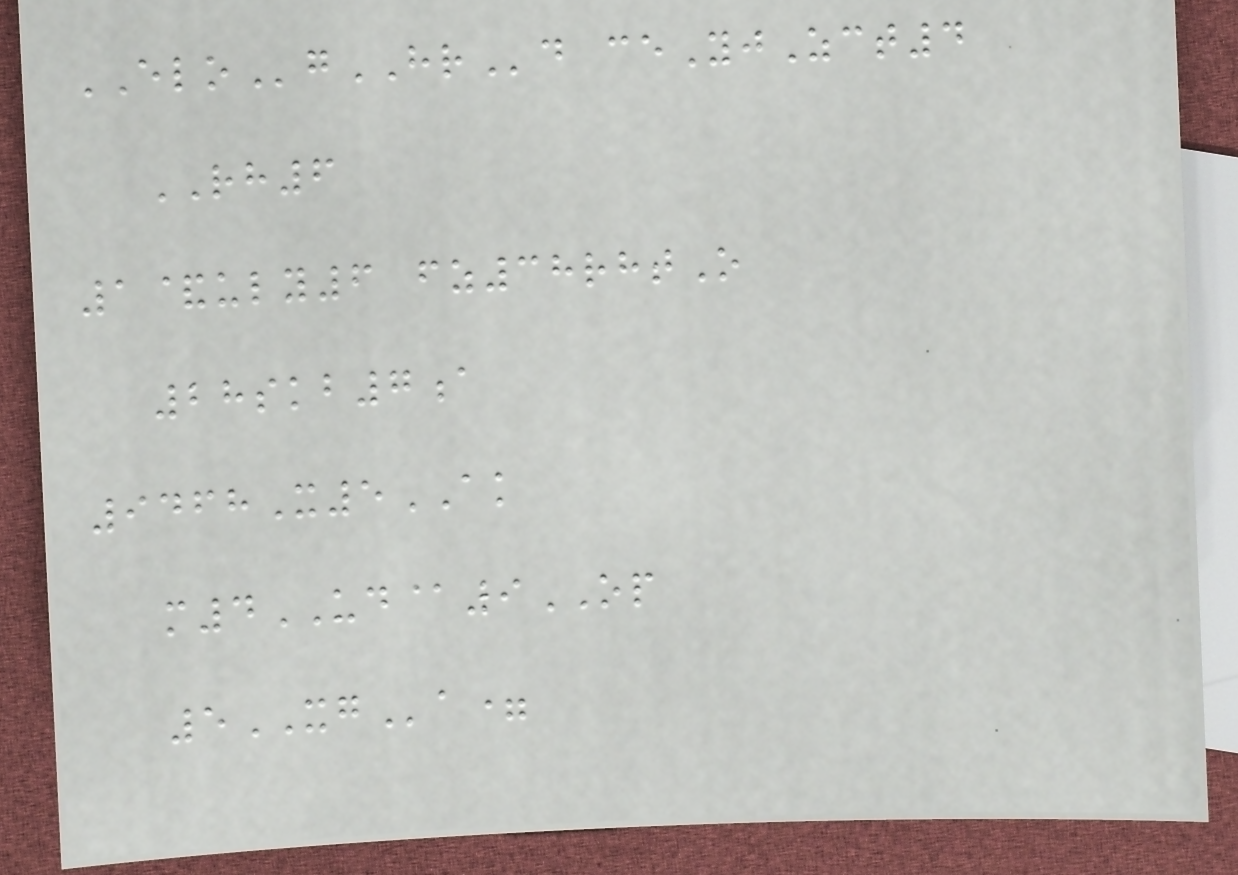ELOgHRd ceYjZct4
RH6
1&uly6 fz38rhtO
28skb7a
9468X5AK
m4UD@9OP
5XGa=
